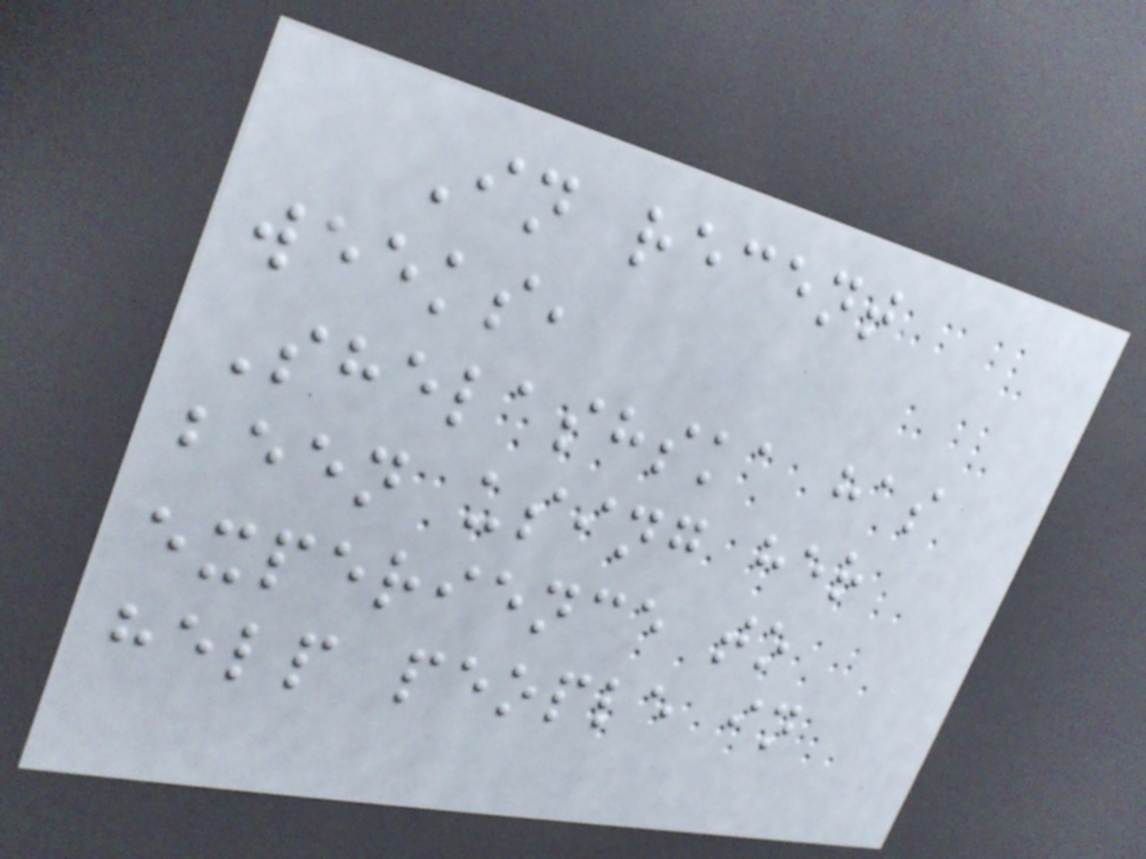In recent
weeks,
Shelashska has
been using her
experience to
help people in
